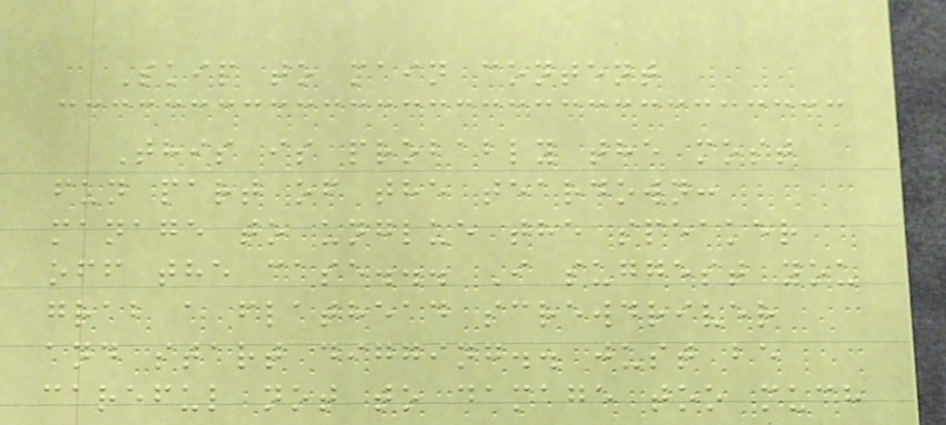Skip to main content
This is probably the most
fun part of the teardown:
manage to unglue the speaker
off the case... I suggest you
grab a flathead screwdriver
and start digging.. just be
careful not to damage too much
